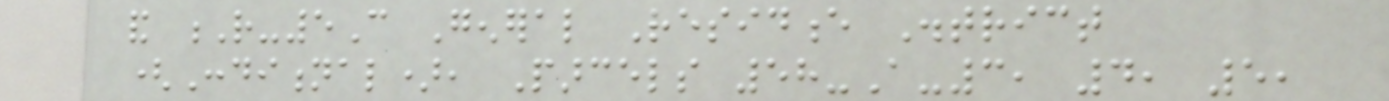and R-5C General Residence District
(Conditional), Parcels 58-A-3, 4, 5,
